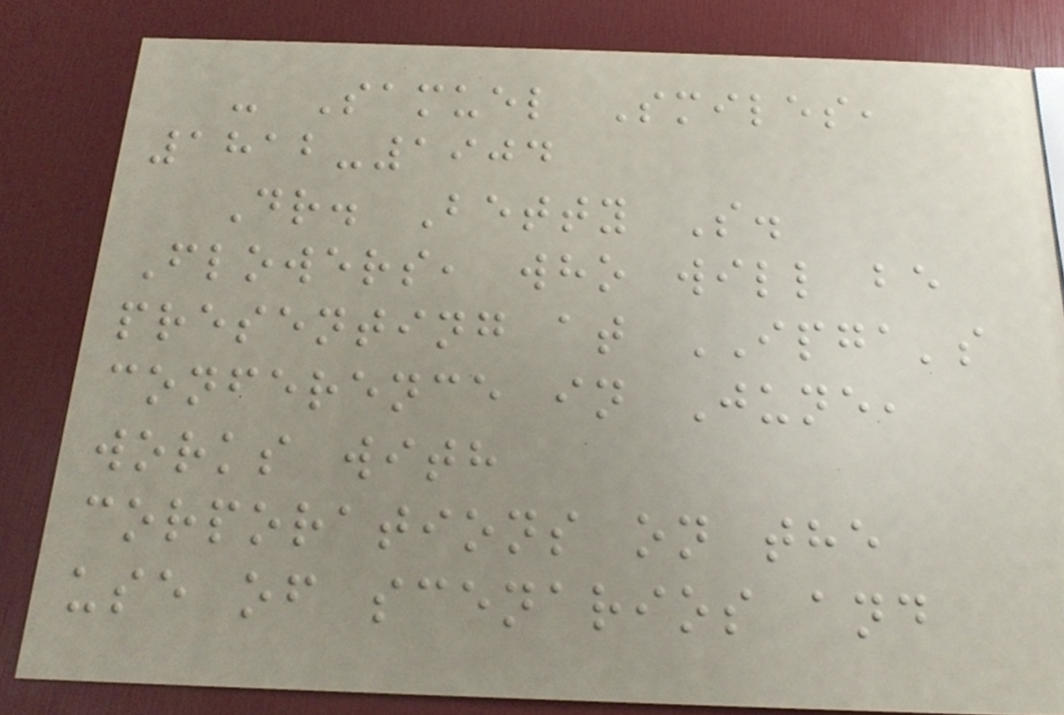- Samuel Smiles,
1812-1904
Dr. Betty S.
Flowers, who will be
presenting at IPGA's
conference in June,
works with
corporations on the
use of scenarios and
